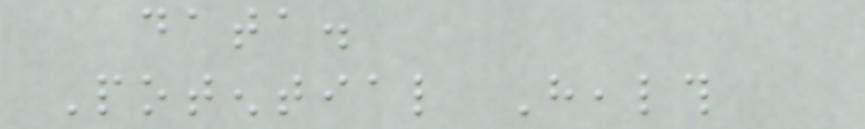data.
Potential Health
